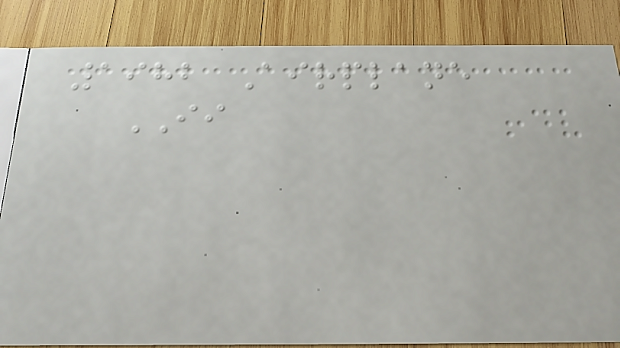1982 Airplane
II
